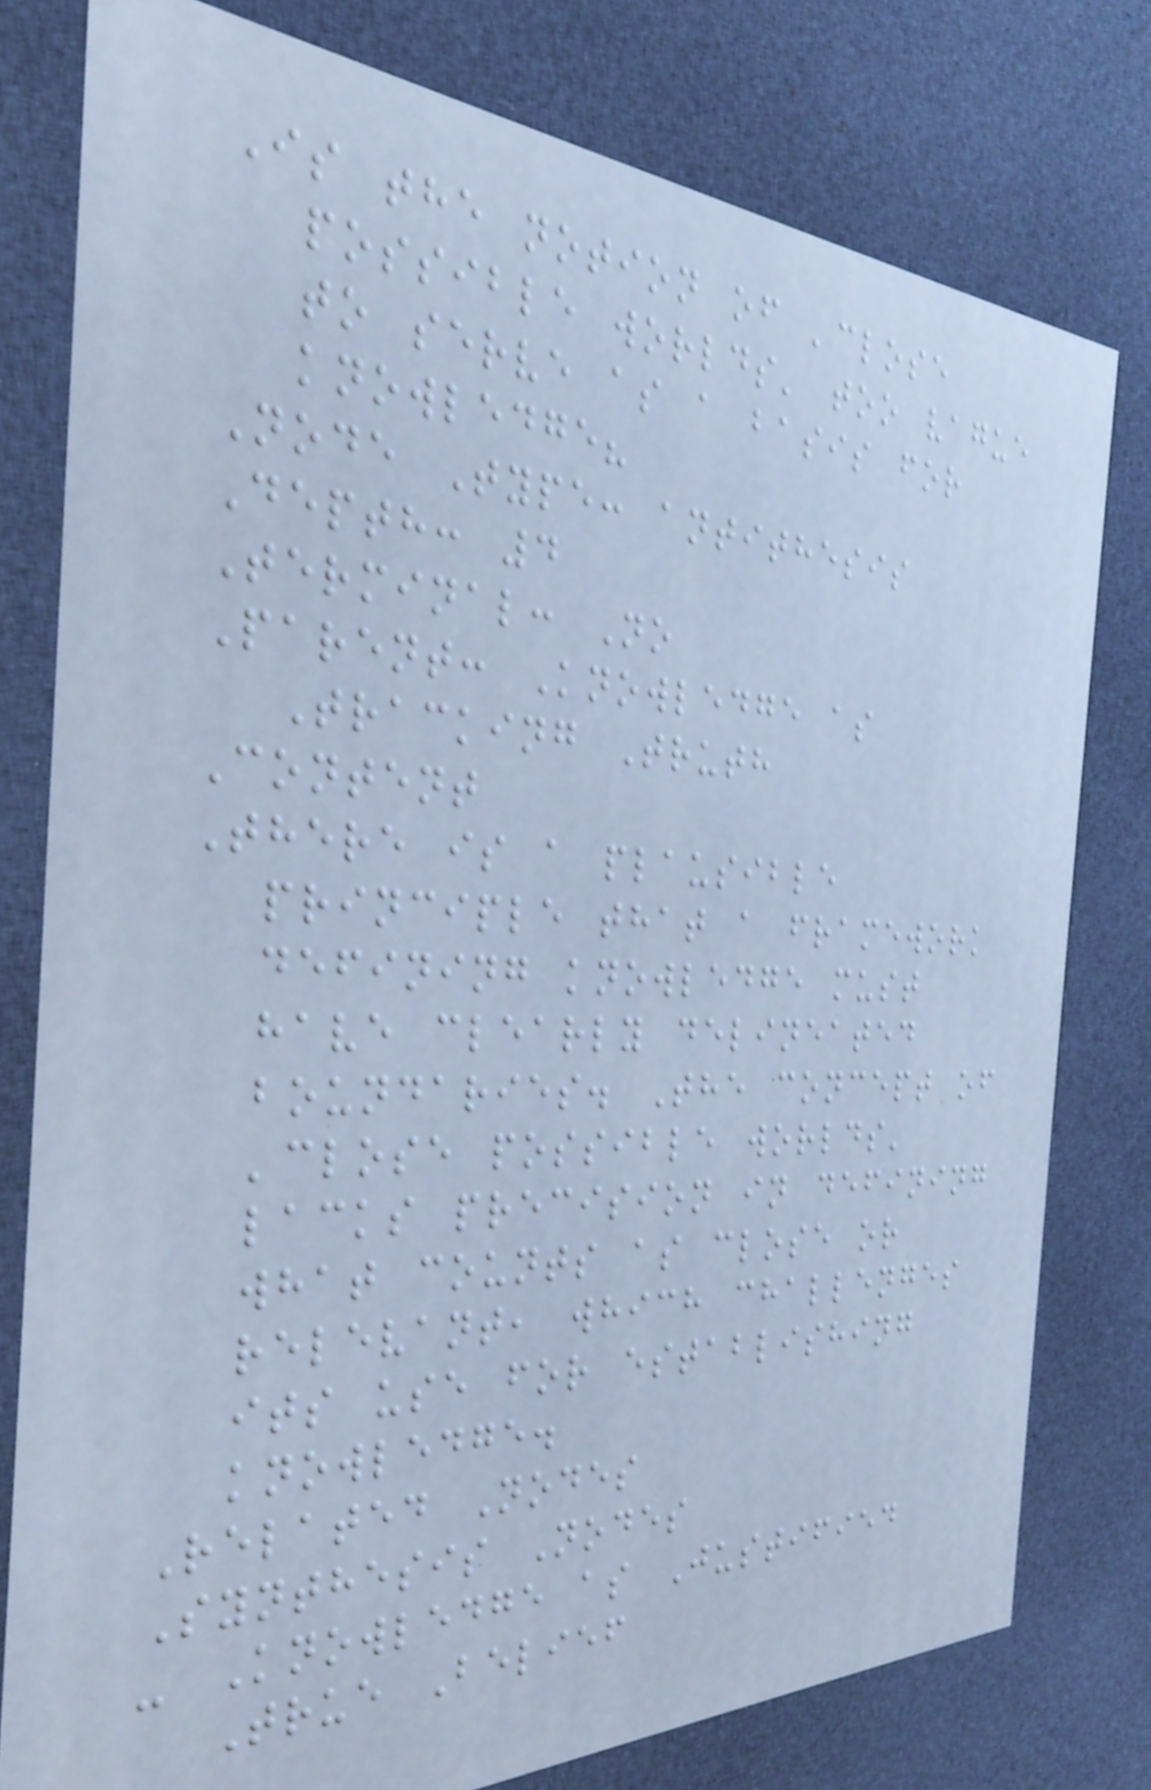Is the notion of 'close
possible worlds' too vague
to serve as a basis for
knowledge?
Node Type: antithesis
Depth: 4
Terminal: No
Parent: Knowledge as
Tracking Truth
Content
There is a plausible
principle that a framework
defining knowledge must
have clearly delineated
boundaries. The concept of
'close possible worlds'
lacks precision in defining
what counts as close or
relevant, which challenges
its use for establishing
knowledge.
Related Nodes
Synthesis Nodes
- Knowledge as Justified
True Belief
